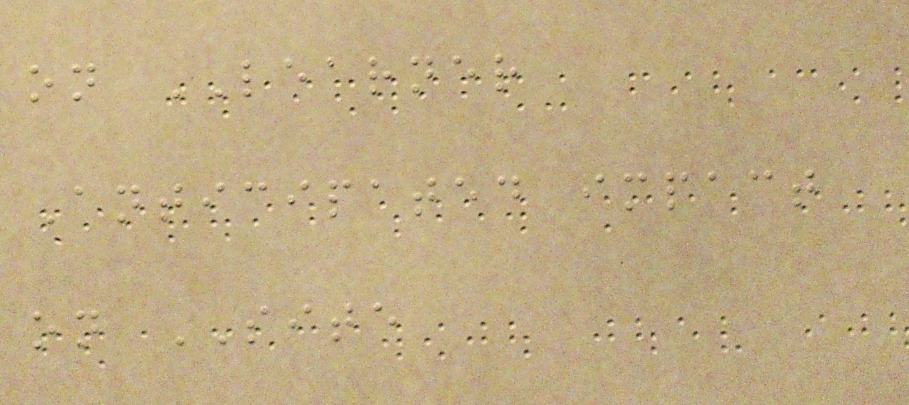on LEARNER
Anticipated impact
on SITE
